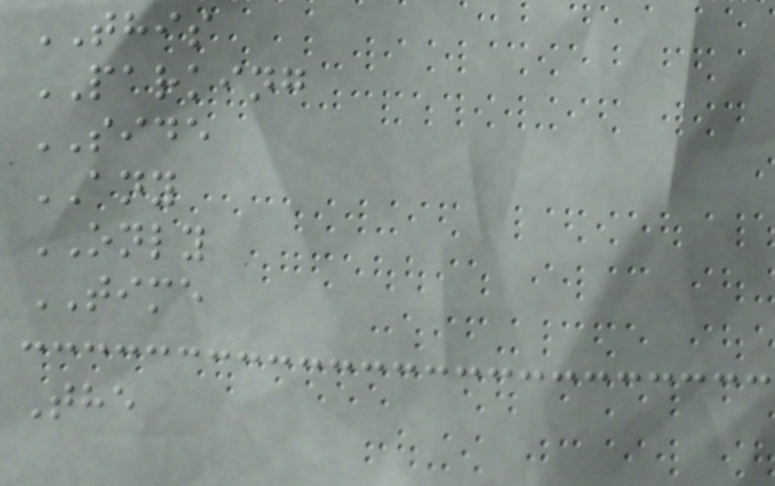THIS
PARKING
SIDE
ANY
ONLY
TIME
The
